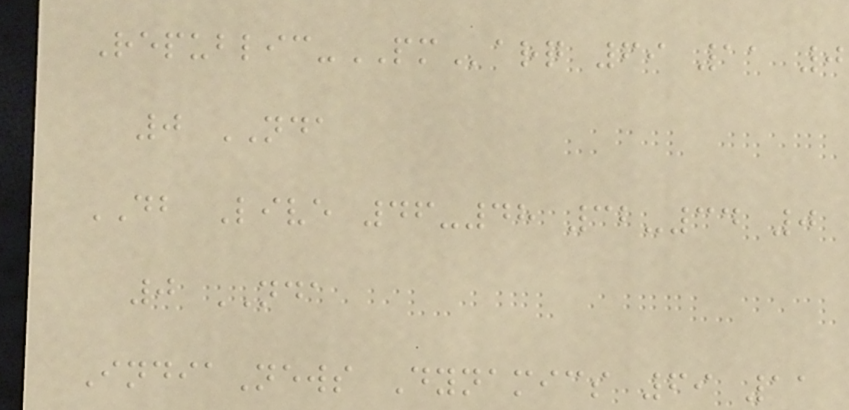Republic-PMarq 69 11 0
0 NDA
DB Live 46-48 32-34 0
0 NDA
IndiaNews Dynamics 69 11
